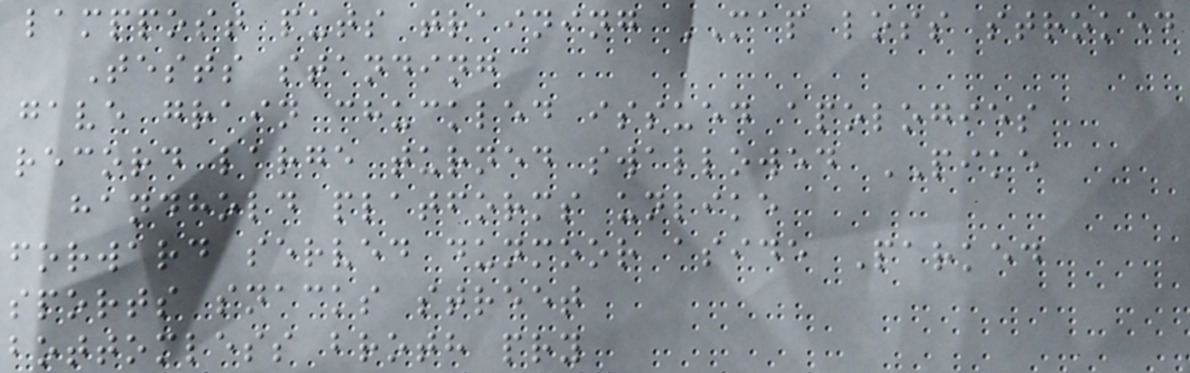lamppost puts training MAP loss stroked
Tests standing
gave grain chuckled issued apologies
record large turned swallowed PIKE
handhold platforms unlike
forward served dunmoor aside Parked
sports snacks street
bottomless broth pry
